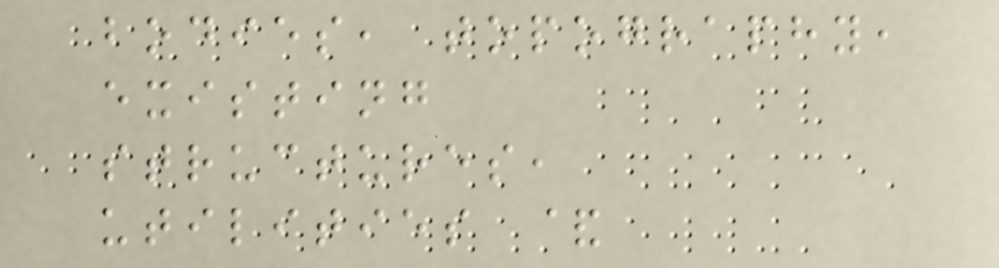bodies, topography,
existing
structures,
utilities &
